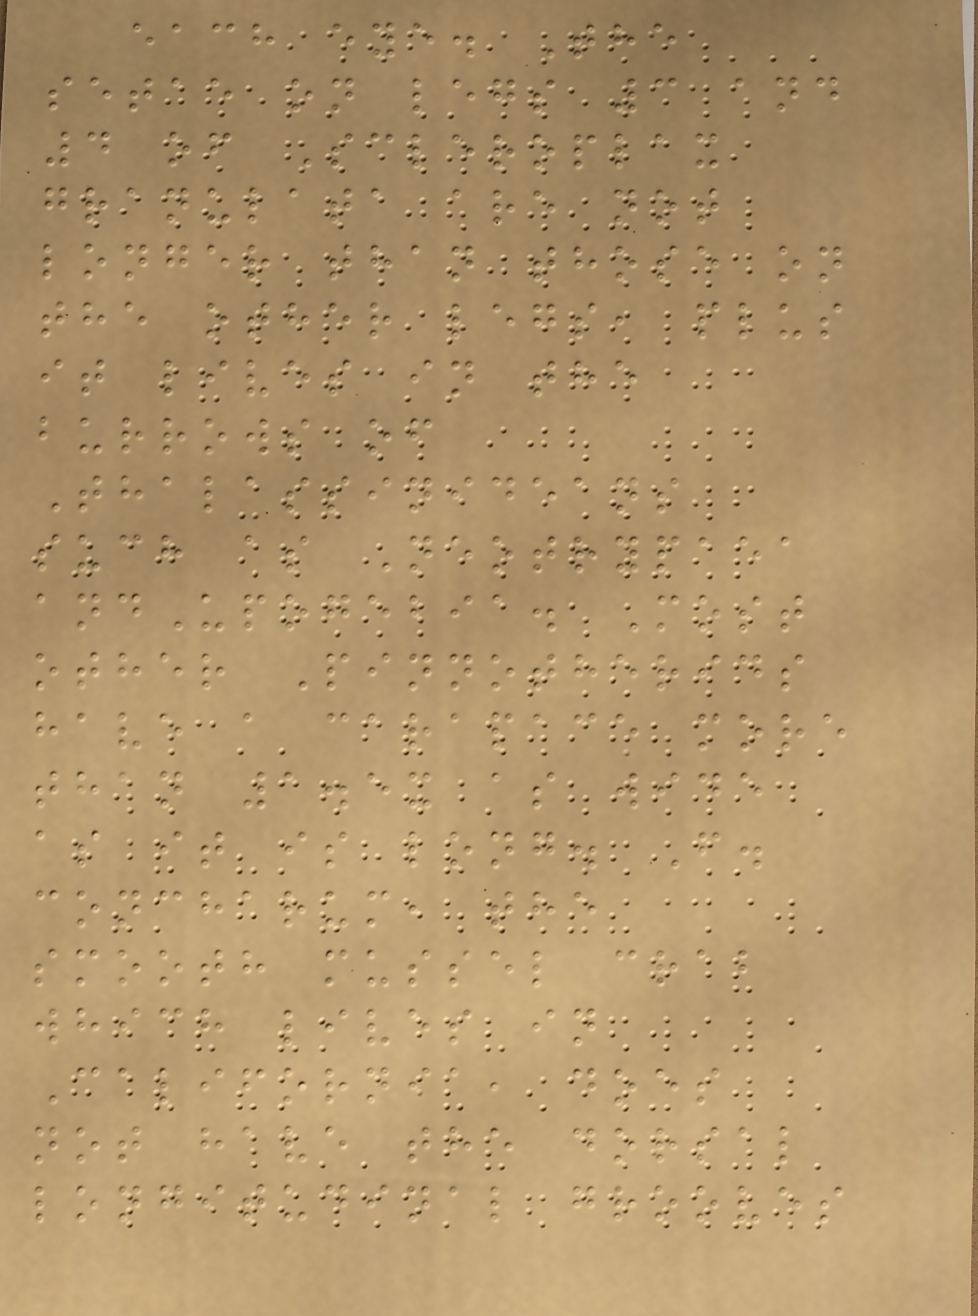each eye. The
setae on legs 3 and
4 of Scleroplax
granulata are not
longer than those on
the other legs, plus
it lives in the
burrows of
Thalassinideans
such as Neotrypaea
andUpogebia. Most
other Pinnotherids
have a carapace more
than 1.5x as wide
as it is long. F.
concharum, the
smooth mussel crab
which lives in
California, does
not have the dorsal
longitudinal grooves
